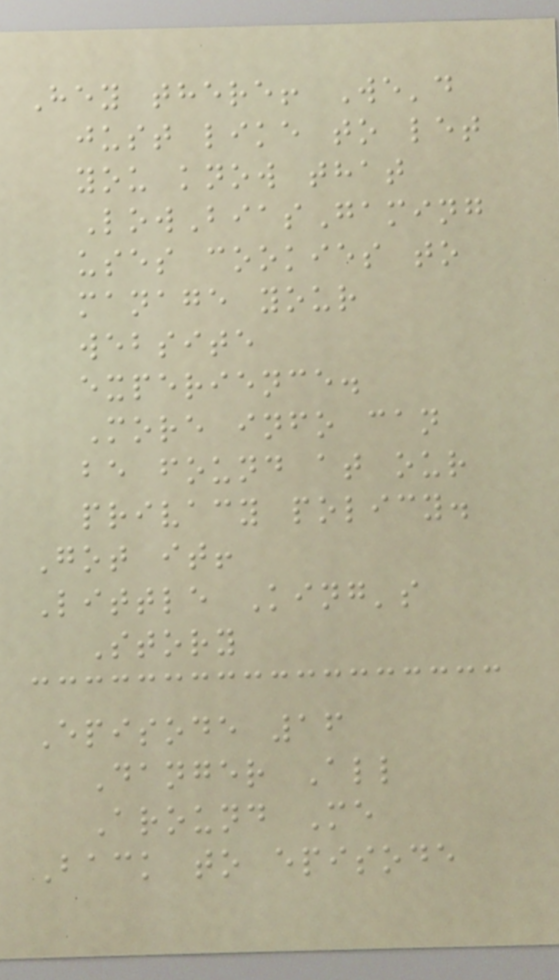Hey there! We'd
just like to let
you know that
LowBiasGaming
uses cookies to
manage your
website
experience.
More info can
be found at our
privacy policy.
Got it!
Little King's
Story
Episode 16
Danger All
Around Me
Back to episode
